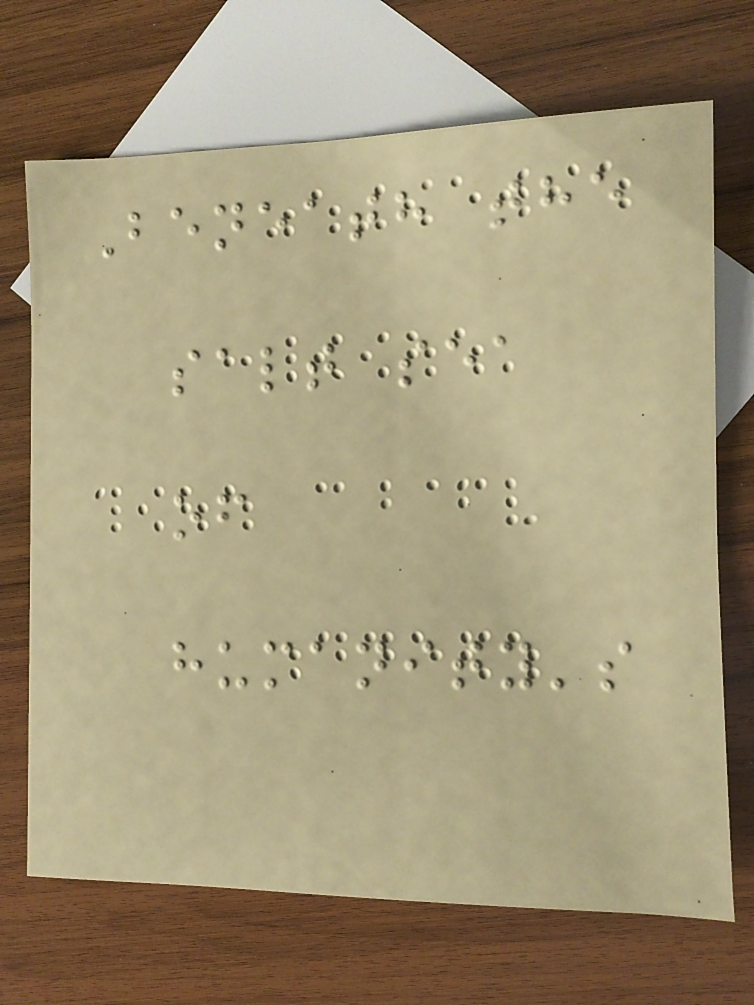Beneath the
salt sea
of
humanity's
